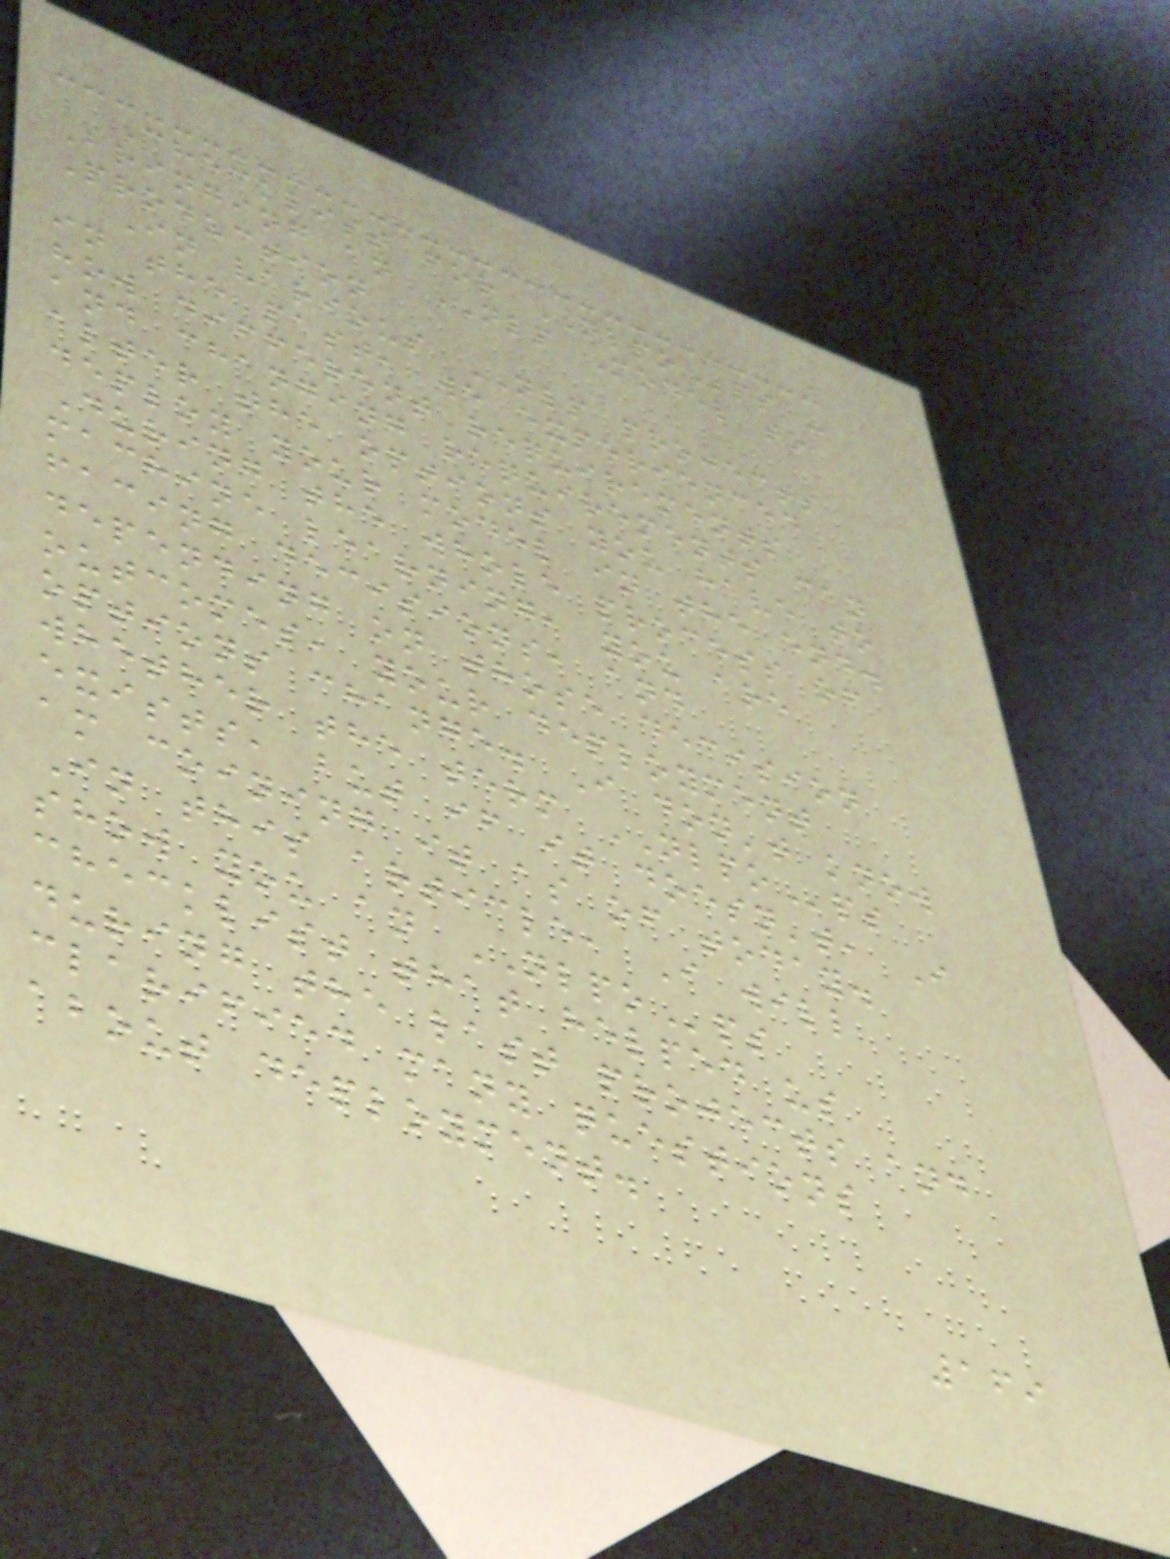Checklist for NLPOps -
Bringing an NLP Model to
Production
In various NLP projects
in the past, we experienced
how different requirements
and changing requirements can
alter the options you have to
deploy your model in the end.
During the whole process of
machine learning, you are
facing decisions, and
depending on those decision
outcomes, your deployment
options change. I don't know
whether the term NLPOps
exists, but if it doesn't, I
am coining it as of today.
In this article, I will
show you an NLPOps
checklist that helped us
during the last projects and
clarified many questions
about deployment.
169
